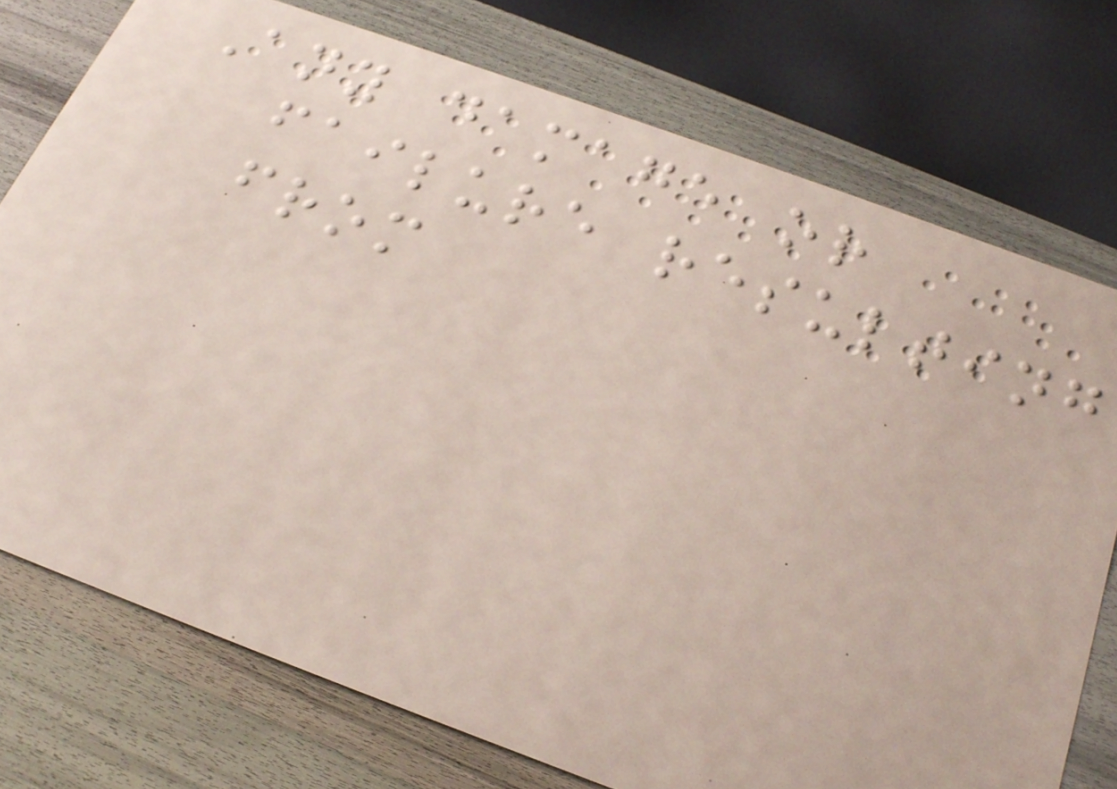Any damage or
failure resulting
from
